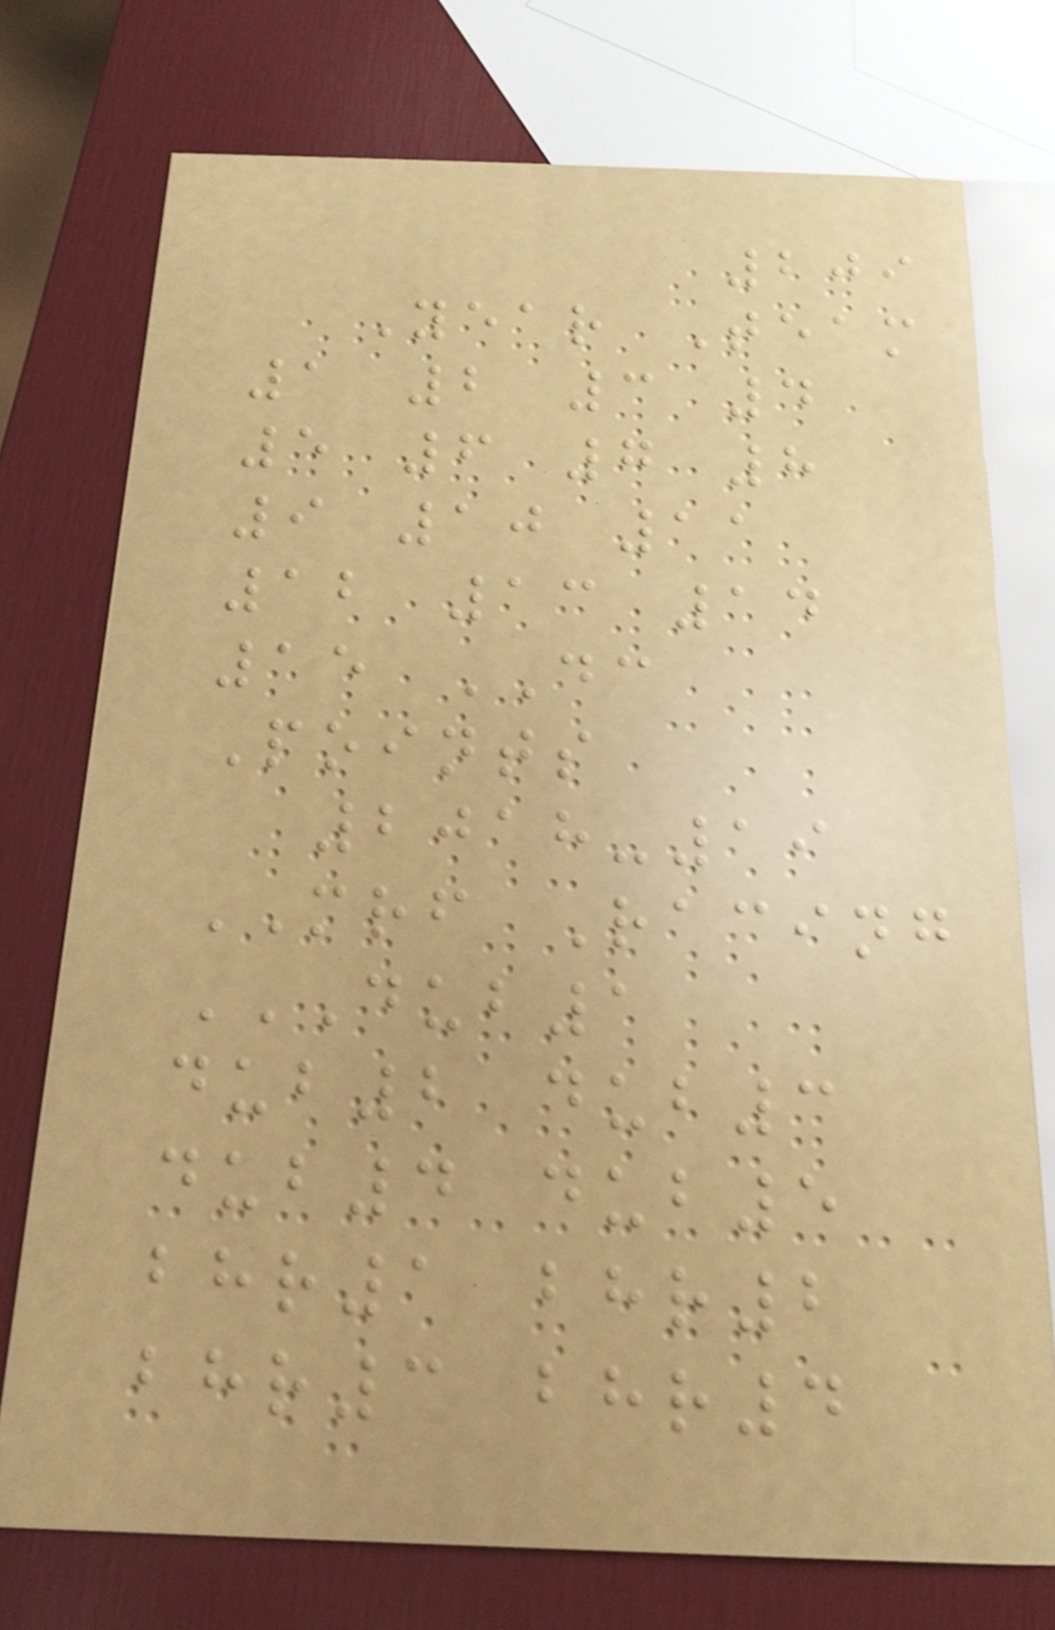209
Year Team
1 2 3 4
5 6 7 8
9 10 11
12 13 14
15 DC
Points
2018-19
MRF Racing
DUB1
DUB2 DUB3
DUB4 DUB5
BHR1 BHR2
BHR3 BHR4
